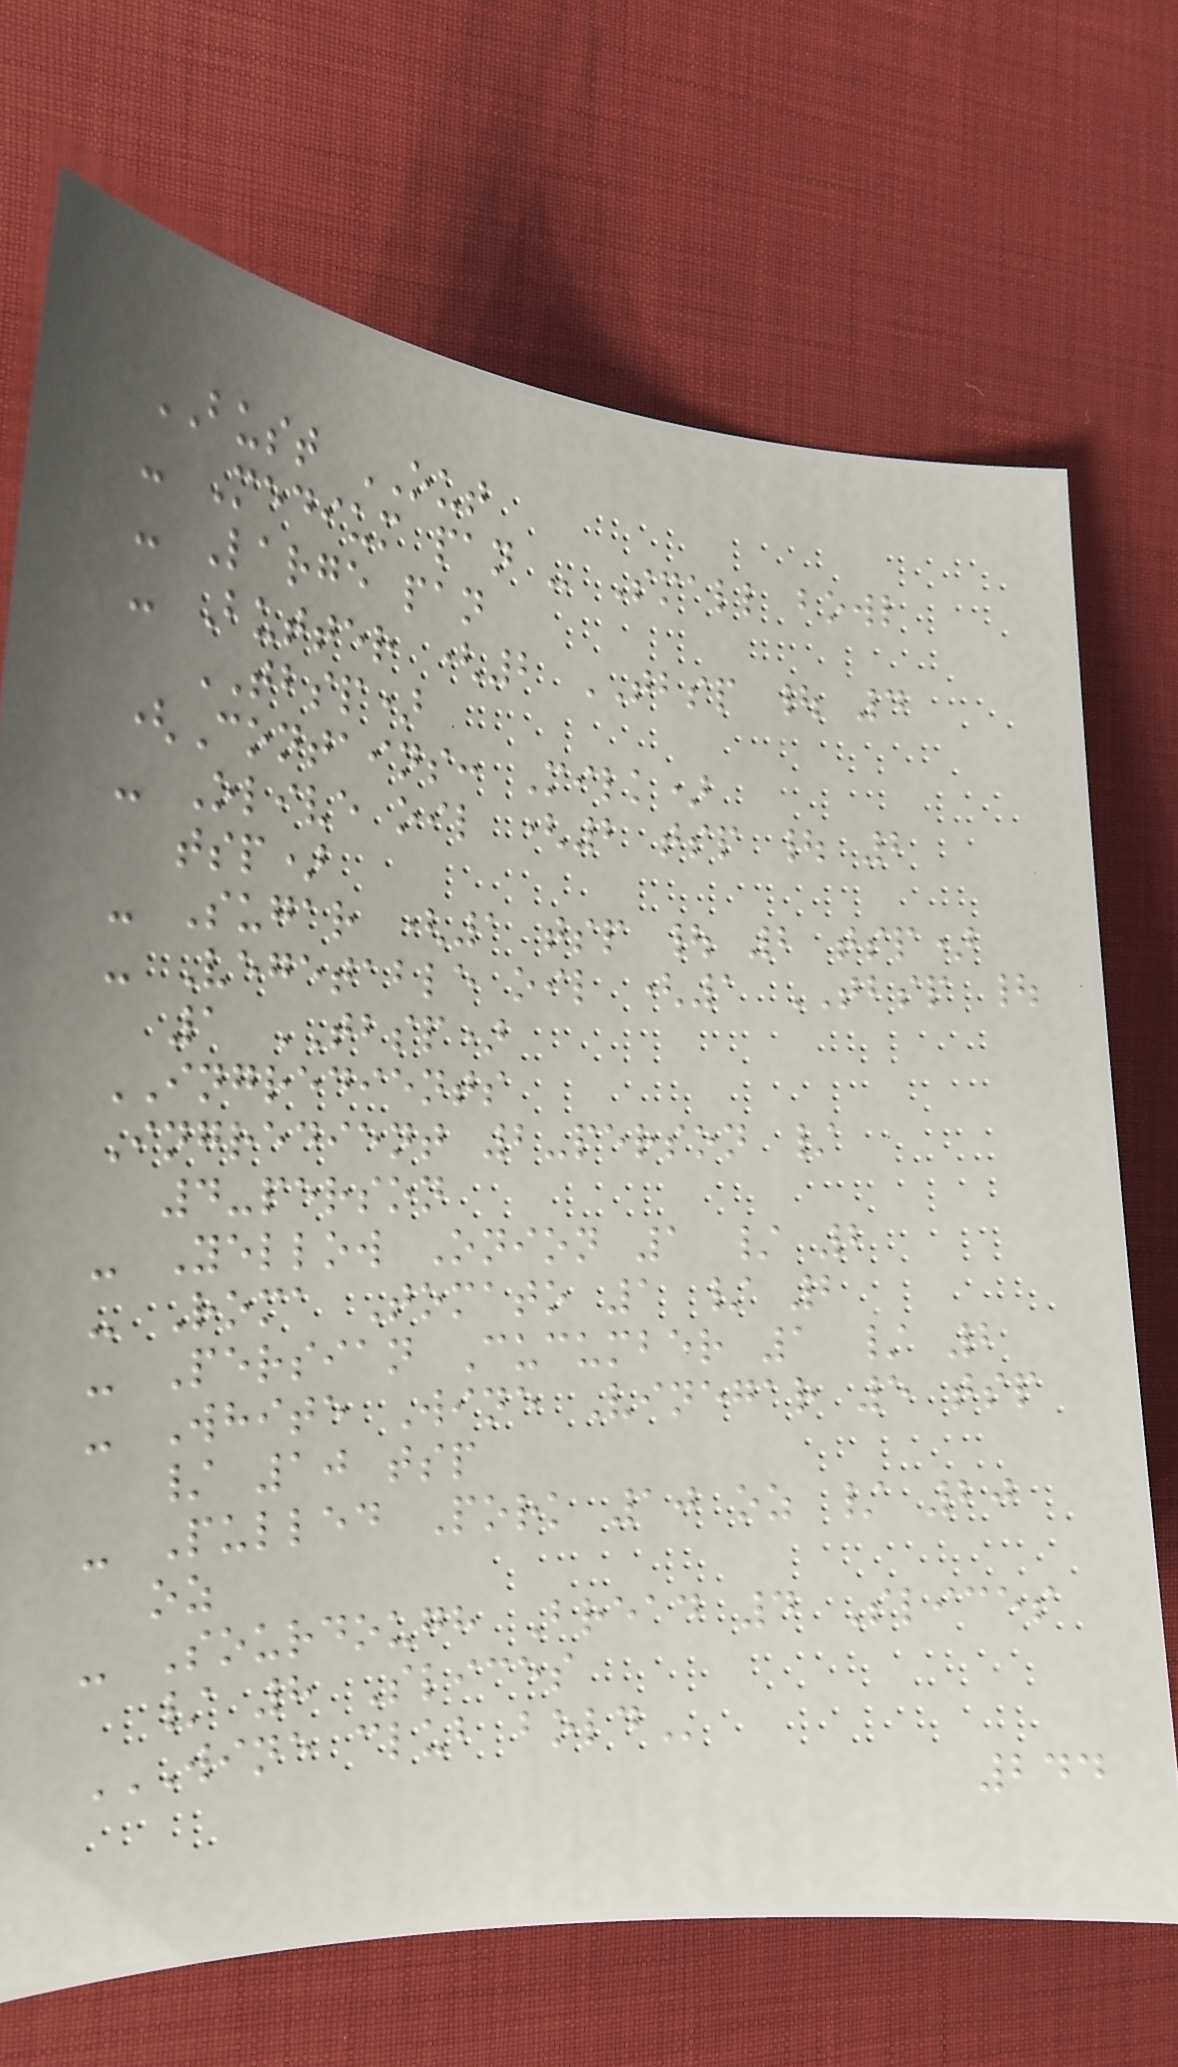BUST OUT
- Medium pan - Small bowl
- Large pan
- Butter (2 TBSP | 4
TBSP)
(Contains: Milk)
- Olive oil (2 tsp | 2
tsp)
- Sugar (1 tsp | 2 tsp)
- Vegetable oil (1 TBSP |
1 TBSP)
INGREDIENTS
Ingredient 2-person /
4-person
- Yellow Onion 1 / 2
- Roma Tomato 1 / 2
- Persian Cucumber 1 / 2
- White Wine Vinegar 5 tsp
/ 10 tsp
- Pulled Pork 10 oz / 20
oz
- Sourdough Bread 4 Slices
/ 8 Slices
WINE CLUB BOLD
244
